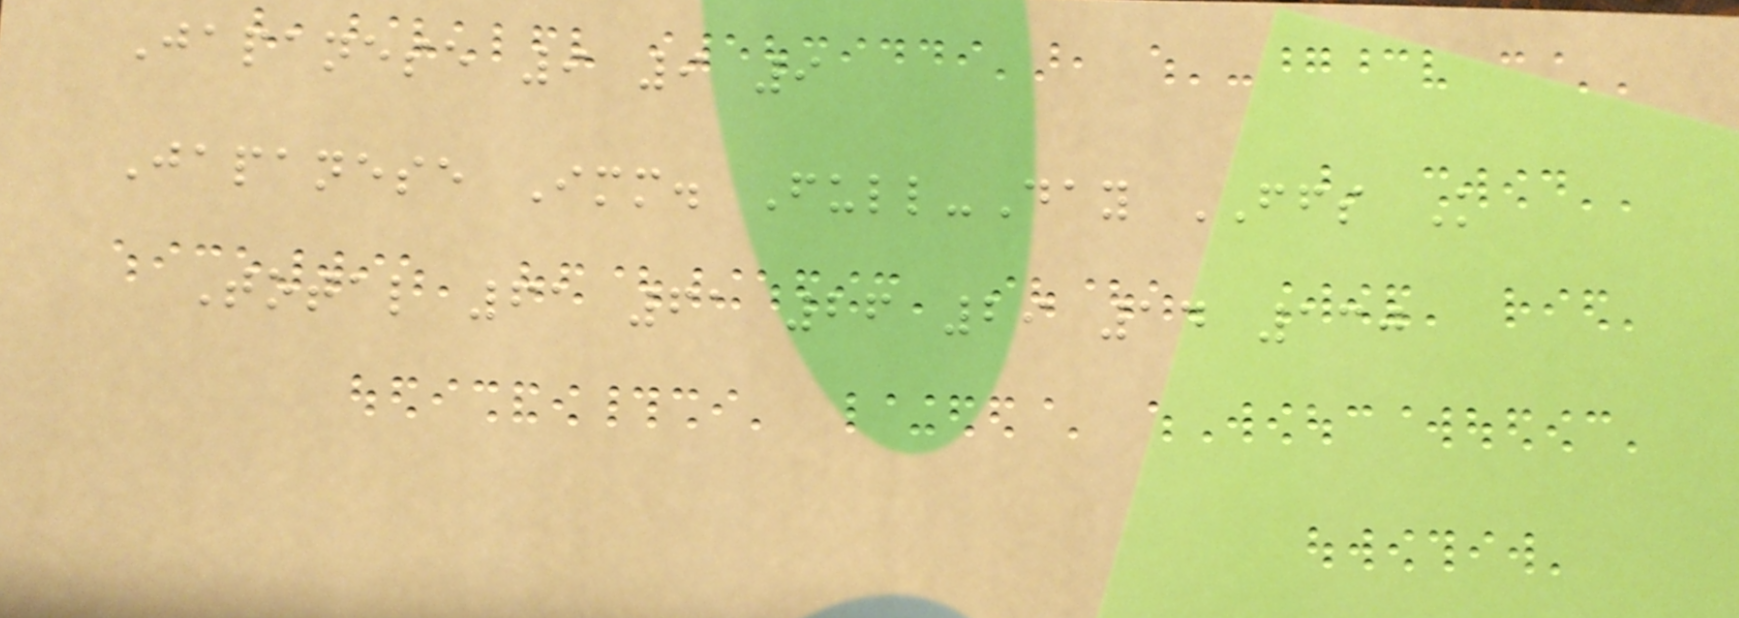Japanese 9 9 9
Japanese Imm. Full-Day FFS K
Total 61 61 26 29 14 130
